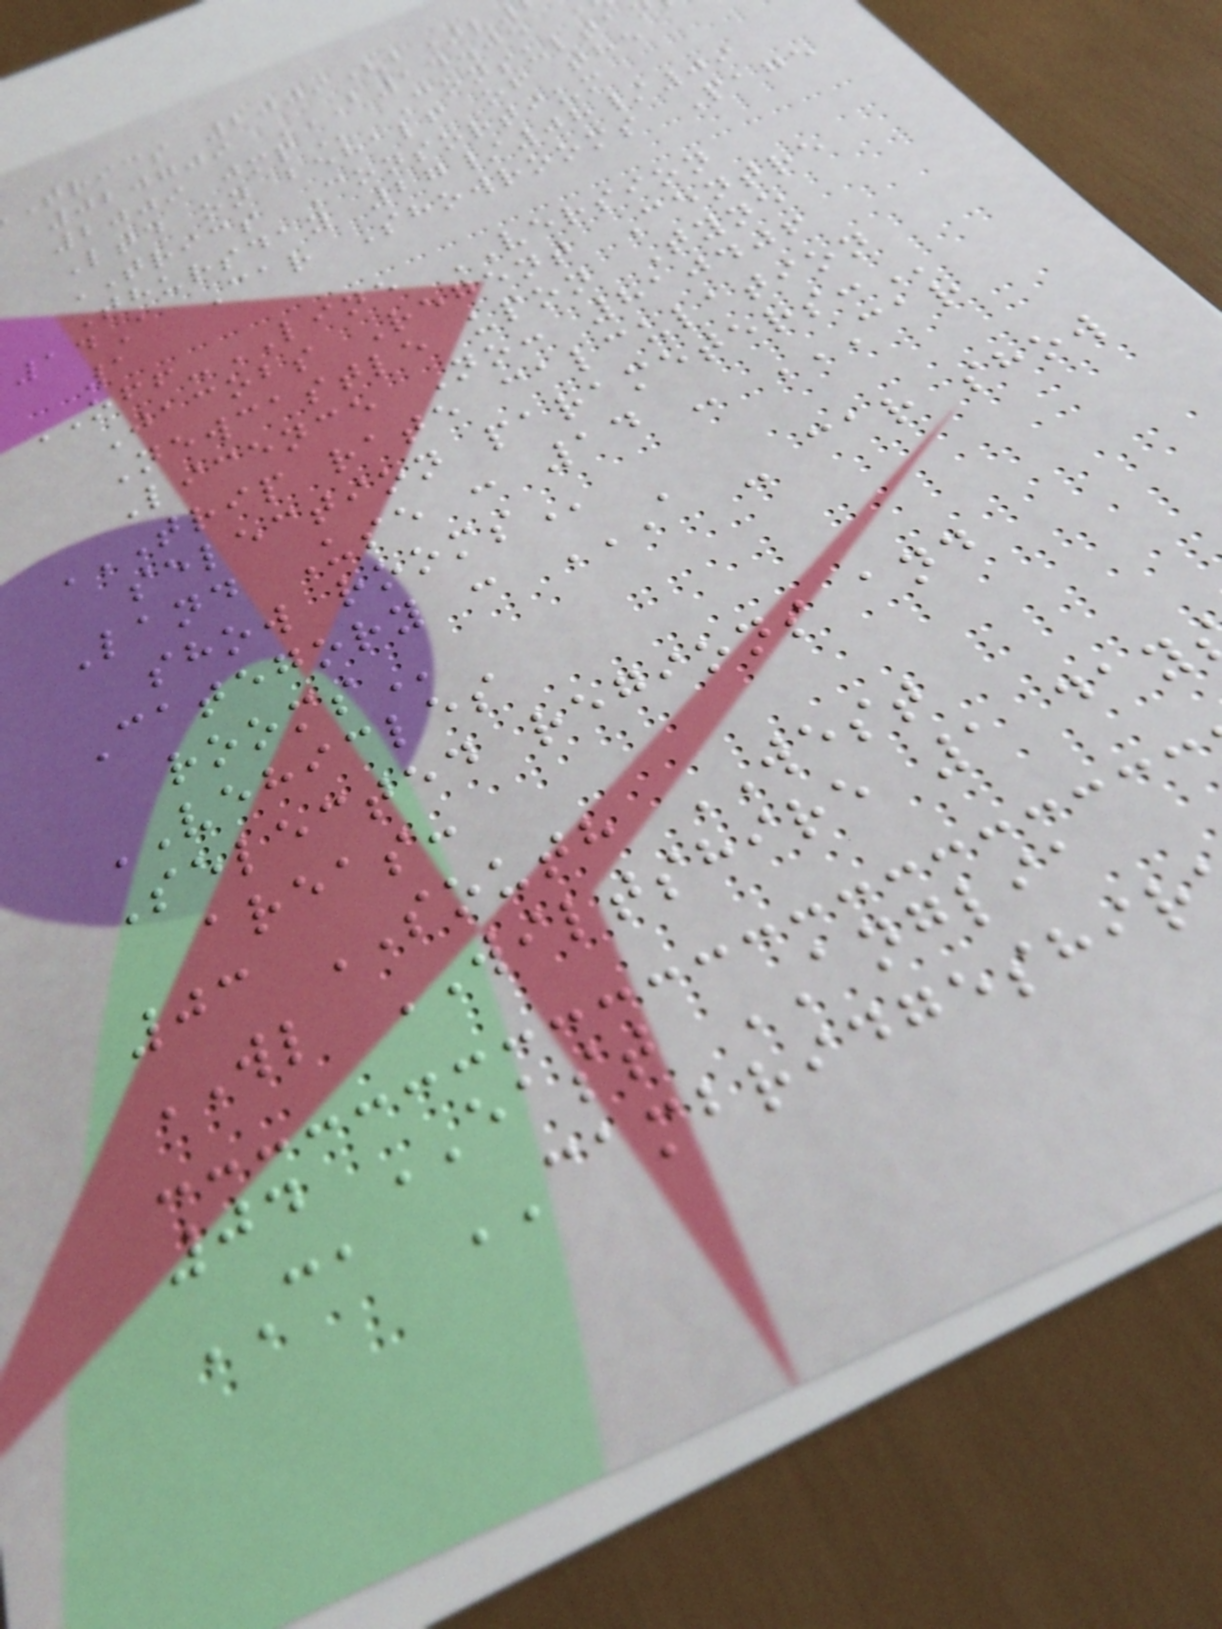trics 2009(b)v
Ltd on behalf of the
TRICS Consortium
Thursday 27/08/09
14A Car Showrooms Page
1
OFF-LINE VERSION
Jacobs Regent Centre
Newcastle upon Tyne
Licence No: 810406
TRIP RATE CALCULATION
selection
Land Use : 14 - CAR
show
Category : A - CAR SHOW
VEHICLES
Selected regions and
areas:
03 SOUTH WEST
WL WILTSHIRE 1 day
04 EAST ANGLIA
CA CAMBRIDGESHIR
